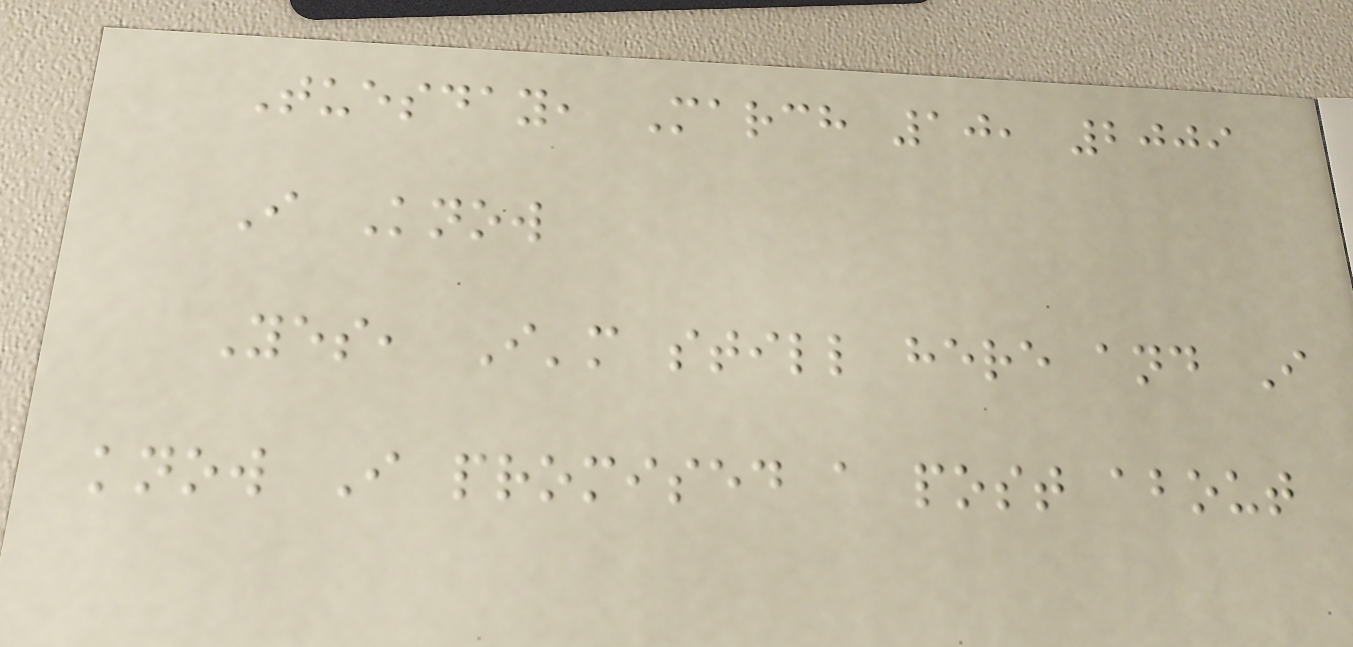Tuesday, March 10, 2009
I Know
Yes, I'm still here and I
know I promised a post about
